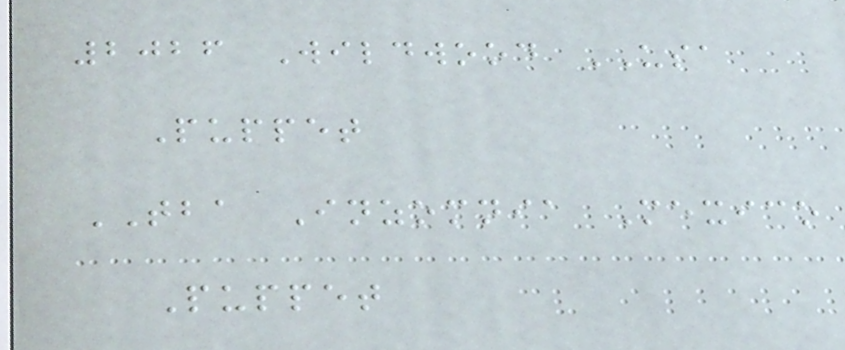2026 Wildwood USA
Puppet
TBA Inzomnia Mexico
Puppet
